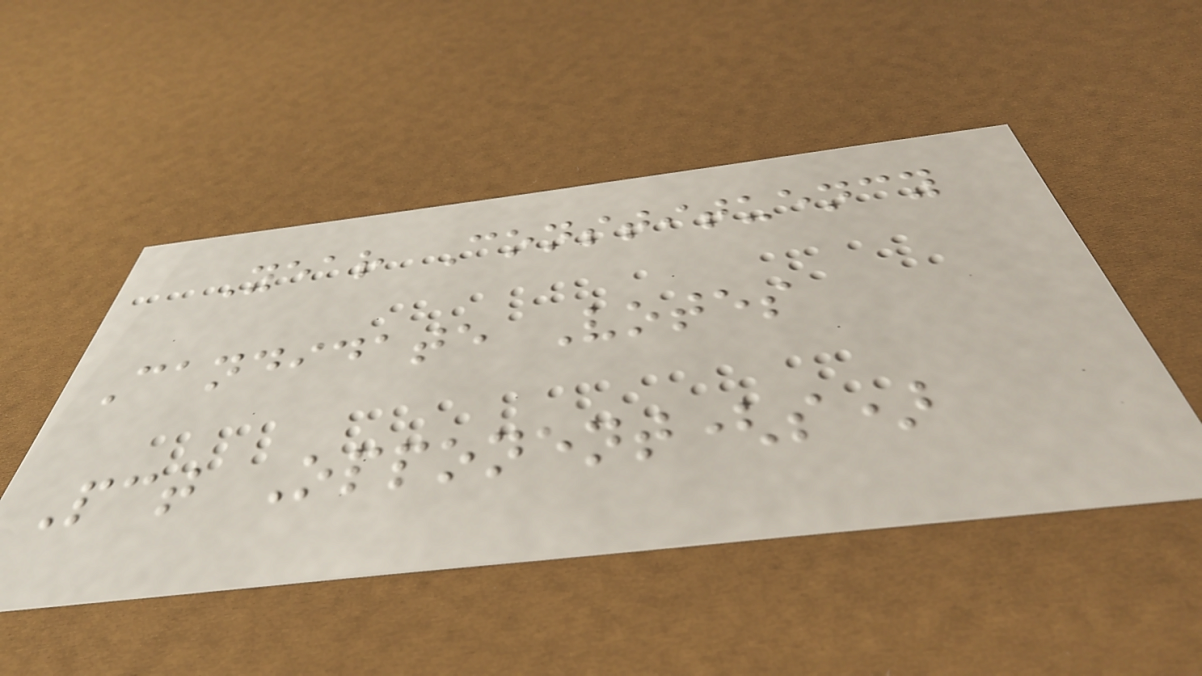Year Constituency
Candidate Votes
Pct Opponent(s)
